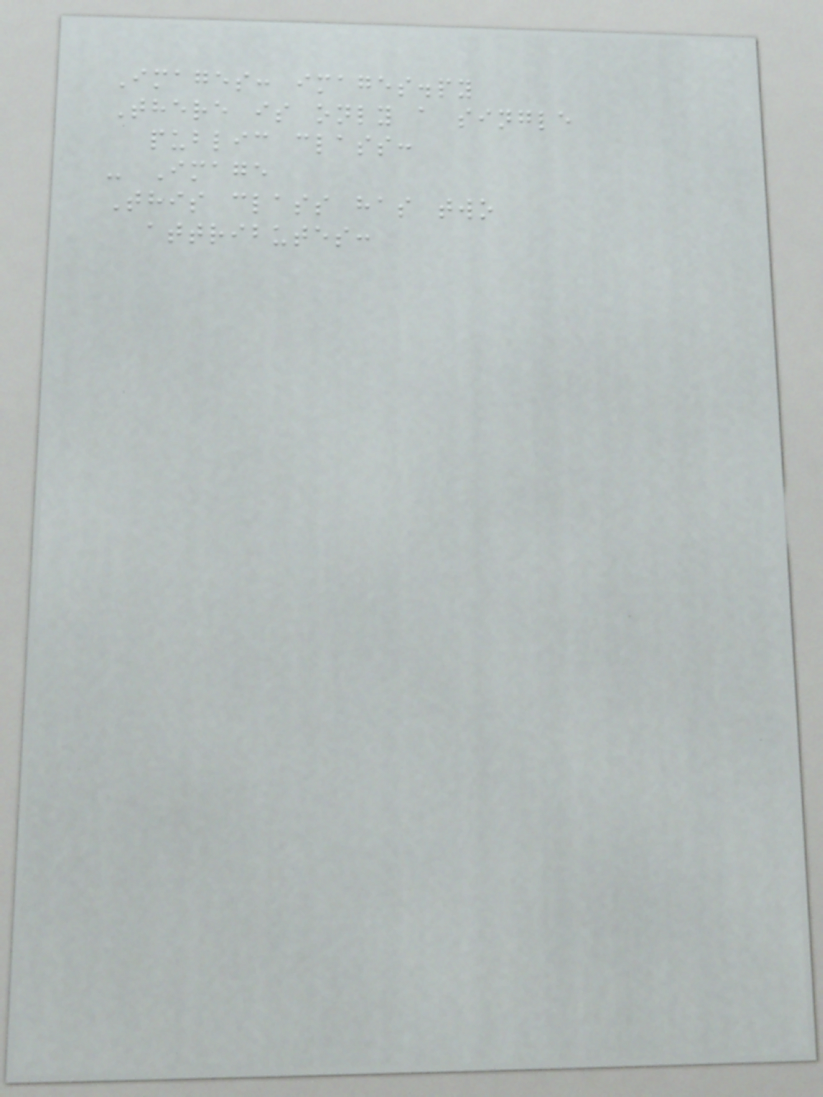Images: images.py
There is only a single
public class:
- Image
This class has two
attributes:
